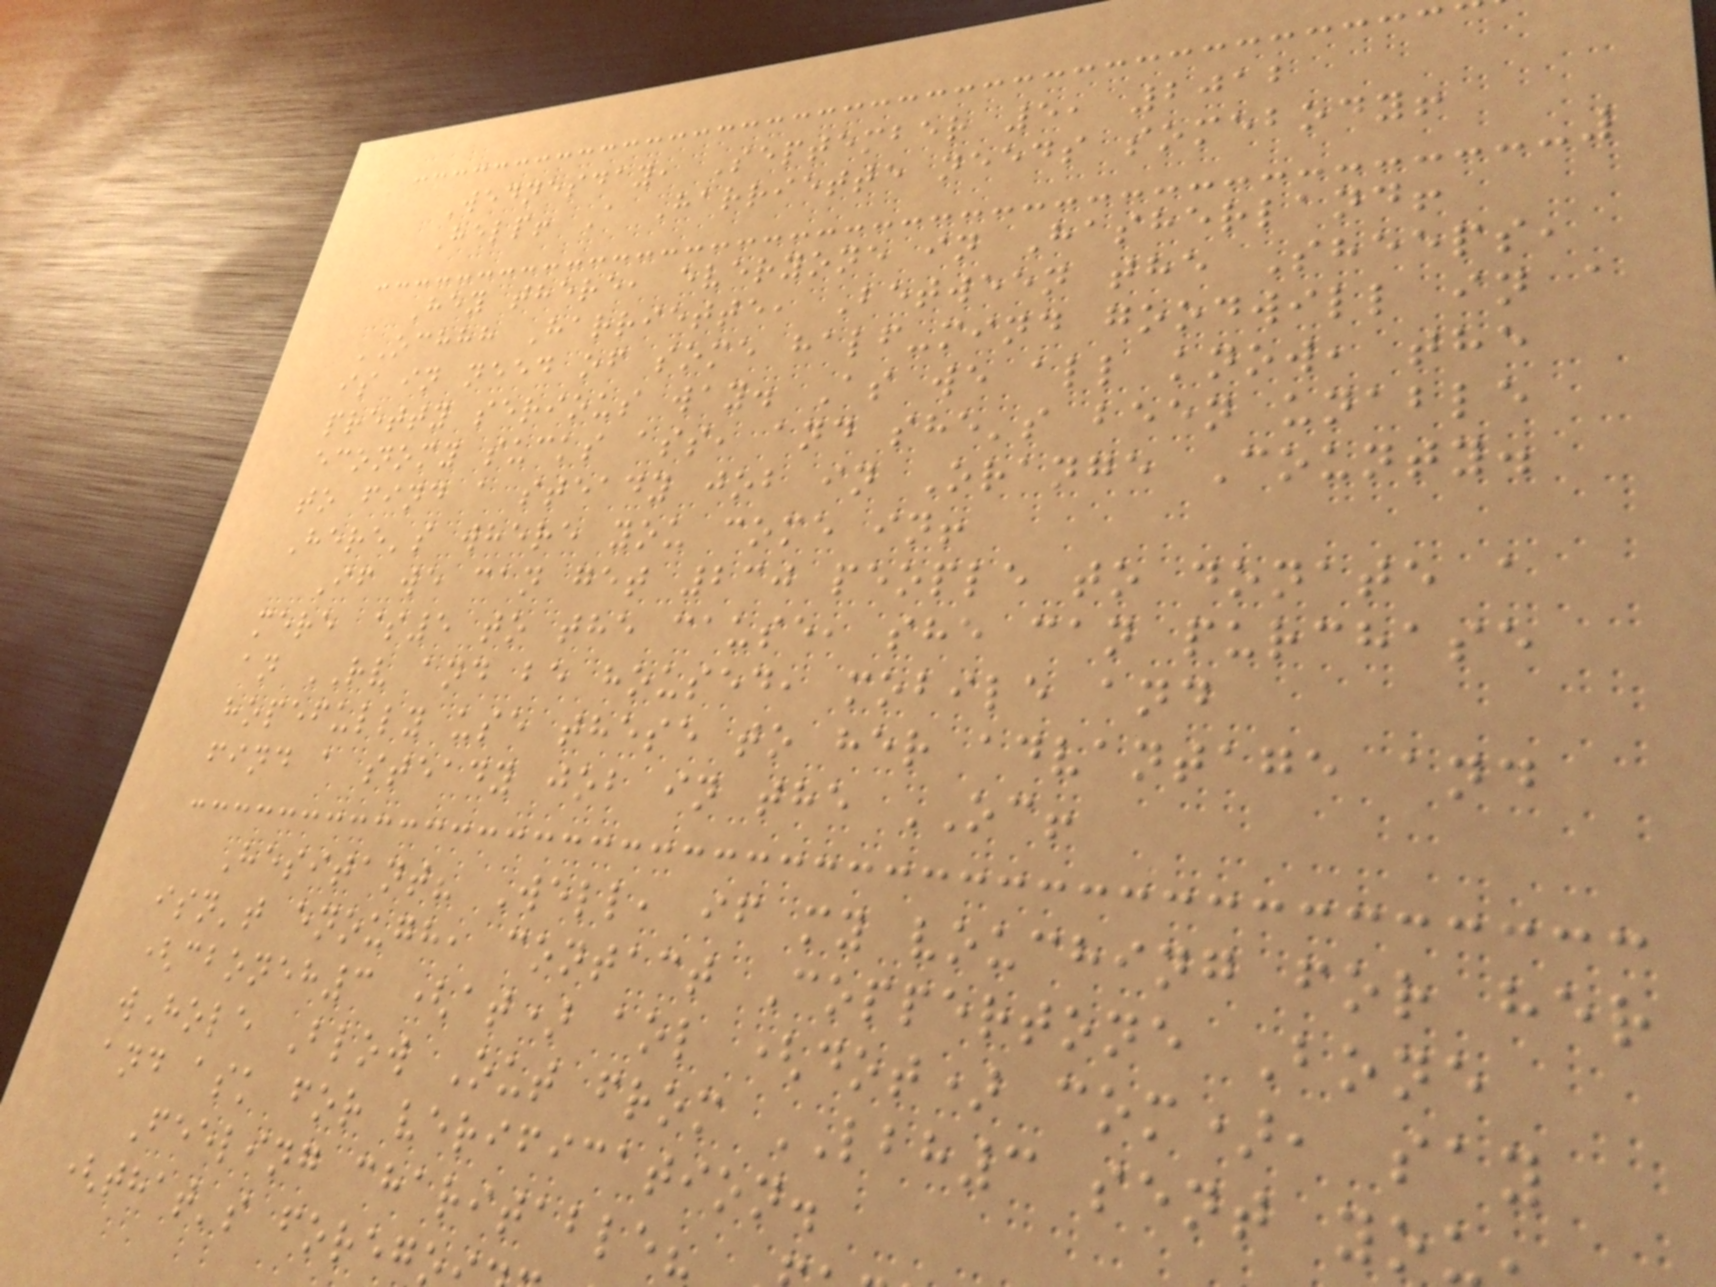Wednesday, September 5, 2012
Help! A Harriette needs somebody!
Hey there, everyone in Hasherland!
OCHHH Harriette, Between the Sheeps,
is in need of some half-mind goodwill in a
pretty serious way. As we all know, the
economy sucks ass, and she's been unable
to find a steady job in Orange County.
Here's where you come in!
If we can get 230 people to donate a
mere $5 to the cause, she can purchase
an RV and be housed, mobile and
hopefully use these to her advantage and
find a steady job in the OC!
Hesitant? Well, if my vouching for her
isn't enough, contact Coppertone Bone
(cboneh3 (at) aol (dot) com), say
wHole Blow Out from LBH3 sent yo
and ask for verification.
Feeling charitable?
(that's foreg
